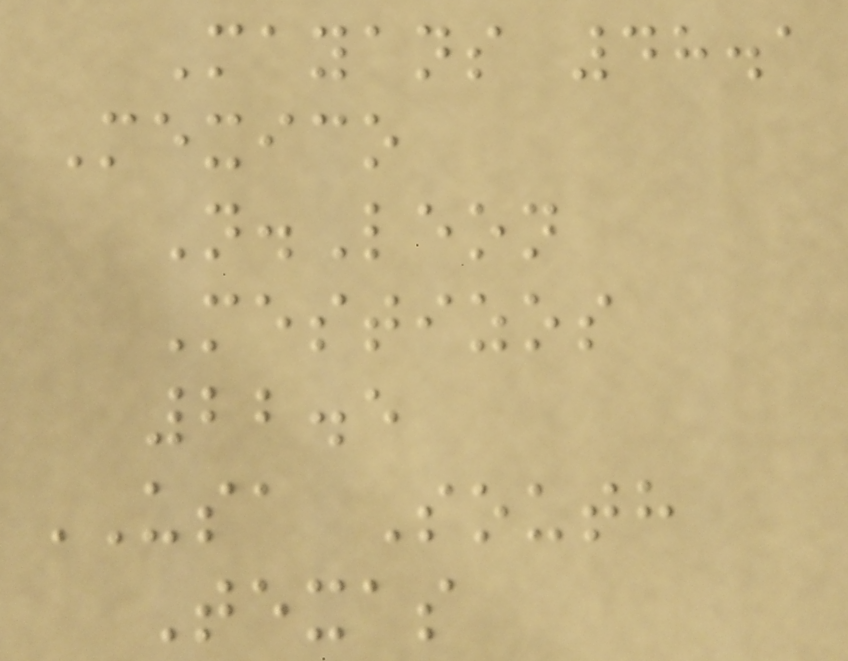Mayans 48.1
Mexico
N.Leon
Mestizos
22.5
USA South
Texas
